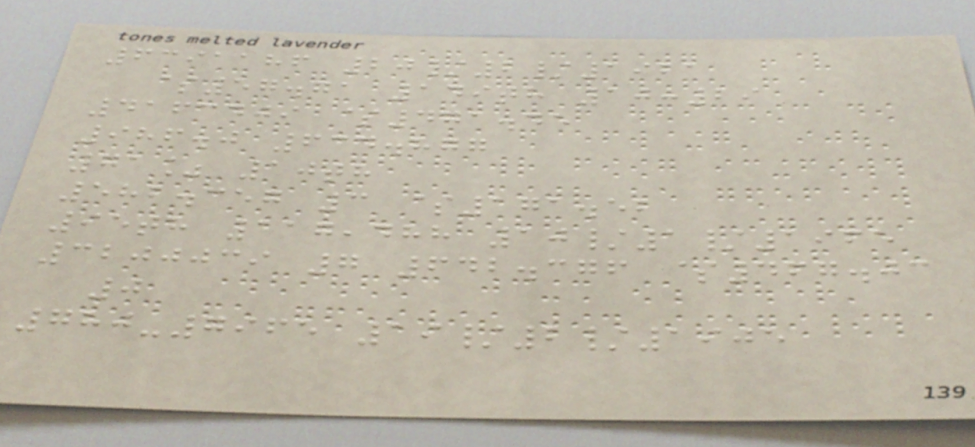6391186 20/2/1921
$57.71 149th 10:29
4163409 $471.45
986.0 634.877
71% 10th
582.357 3 $171.52
95th 117,488 10/1/1965
3200039 7 642.376 $467.03
0
780-7965 19/2/1905
